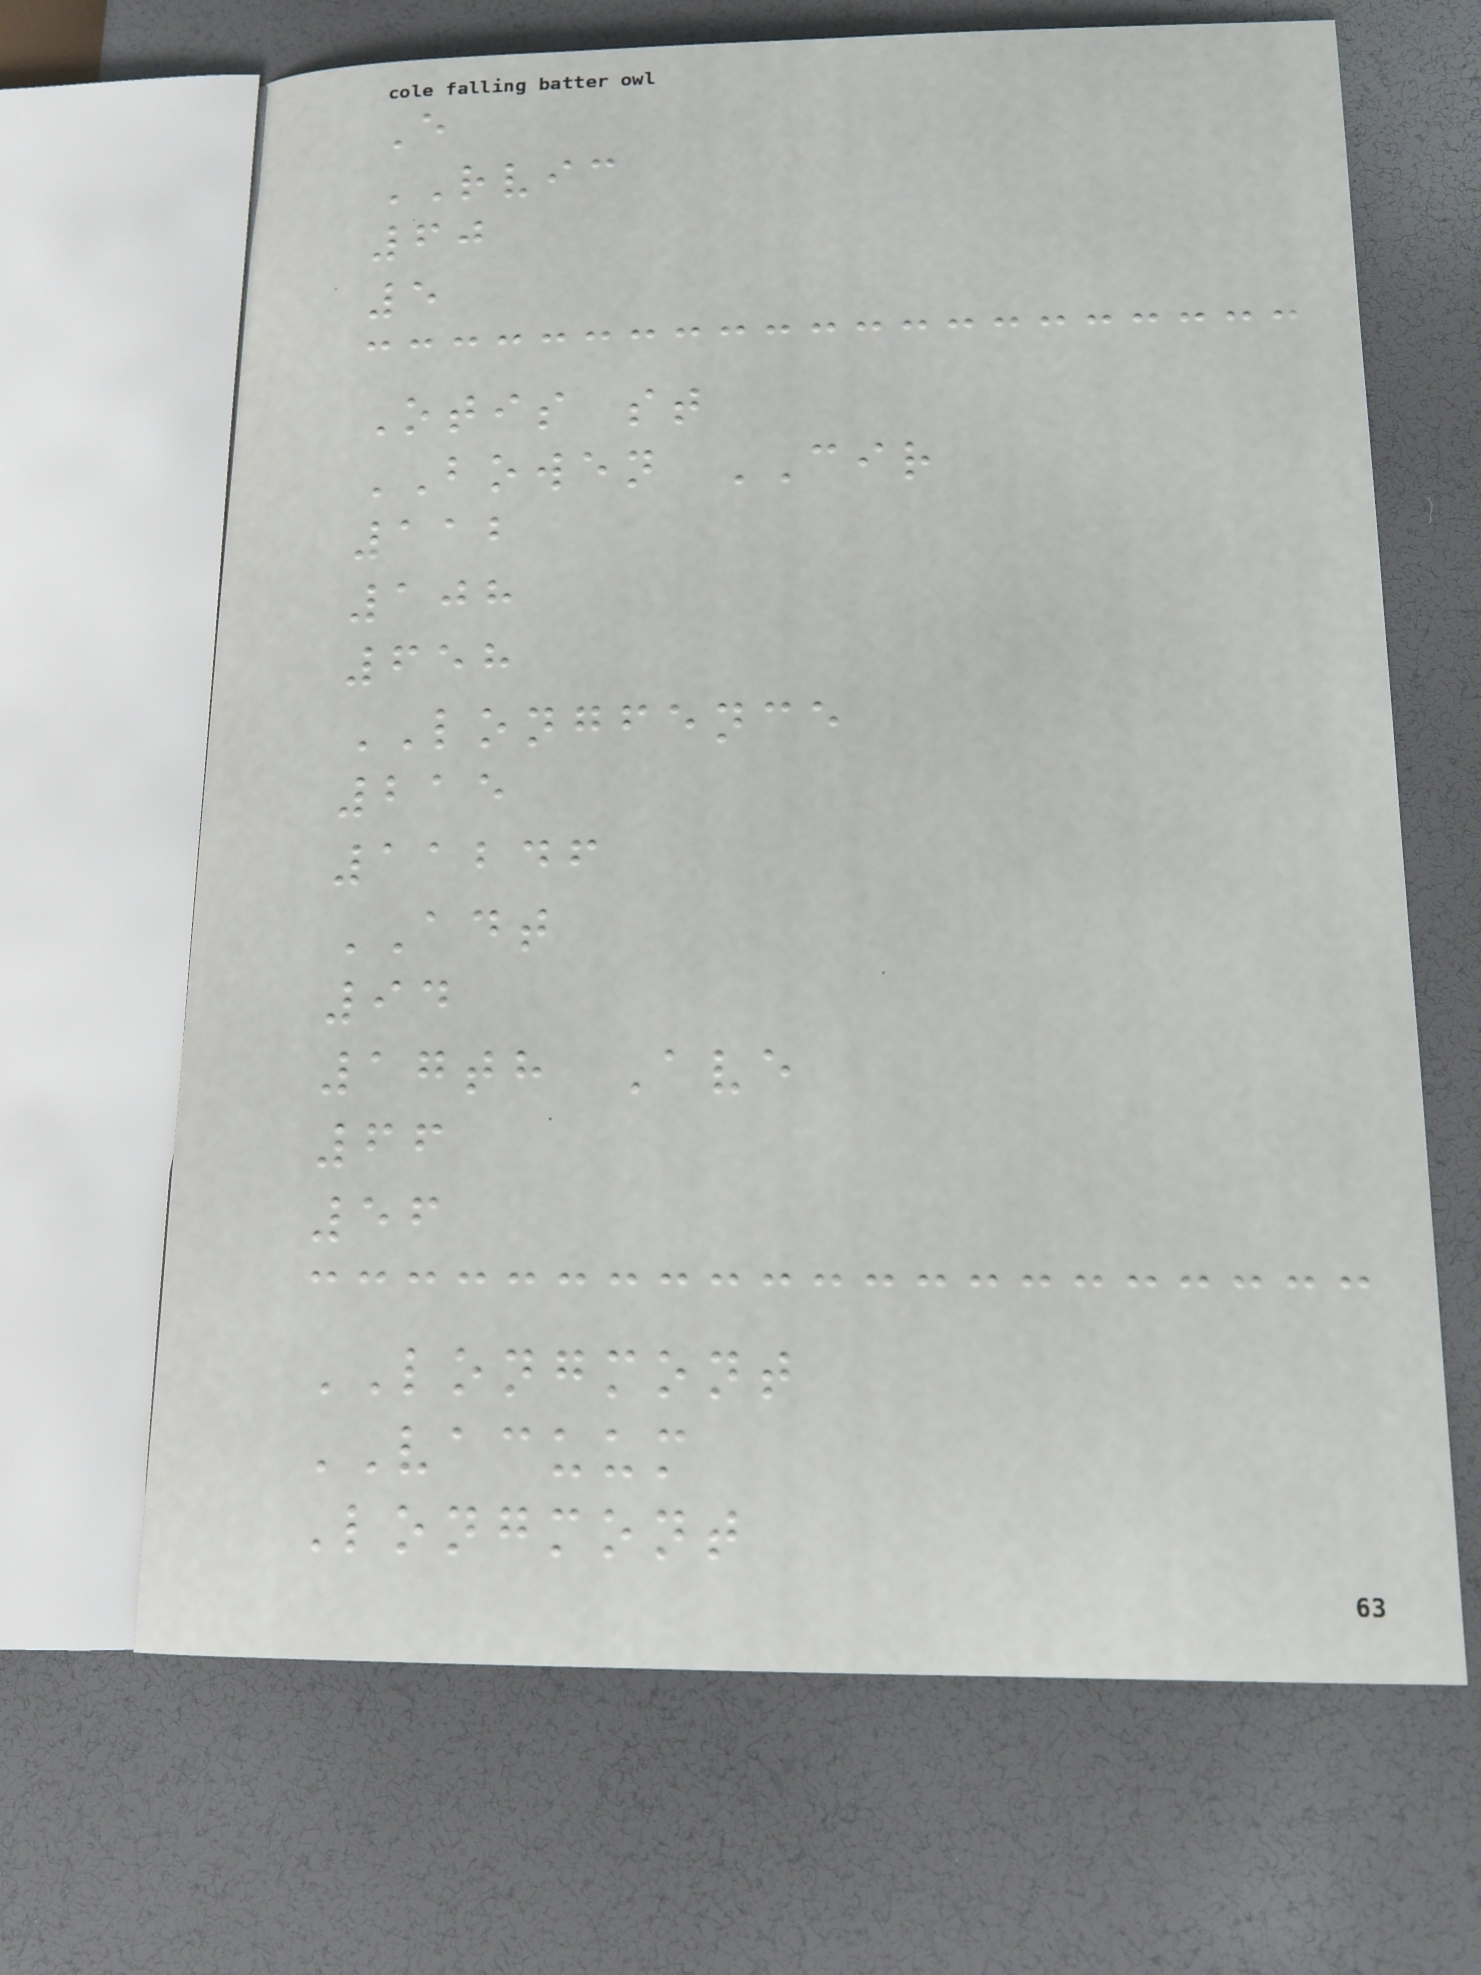E
RVIC
60
5
Otis st
BOWEN CIR
112
108
658
LONGFENCE
215
11246
ADT
94
17th Ave
66
56
LONGMONT
VACUUM
Longmont
